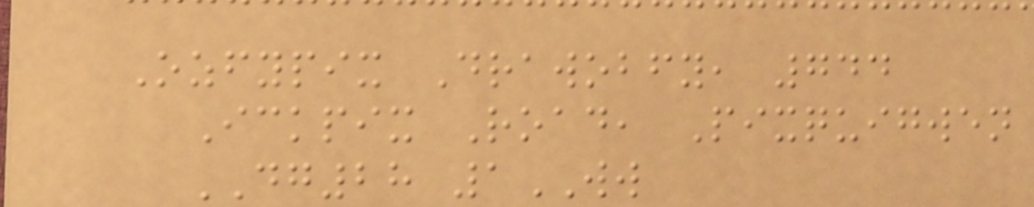Ozfypix Drawobfy, 744
Ickpix Road, Pixquigwen
DG28 1WW
